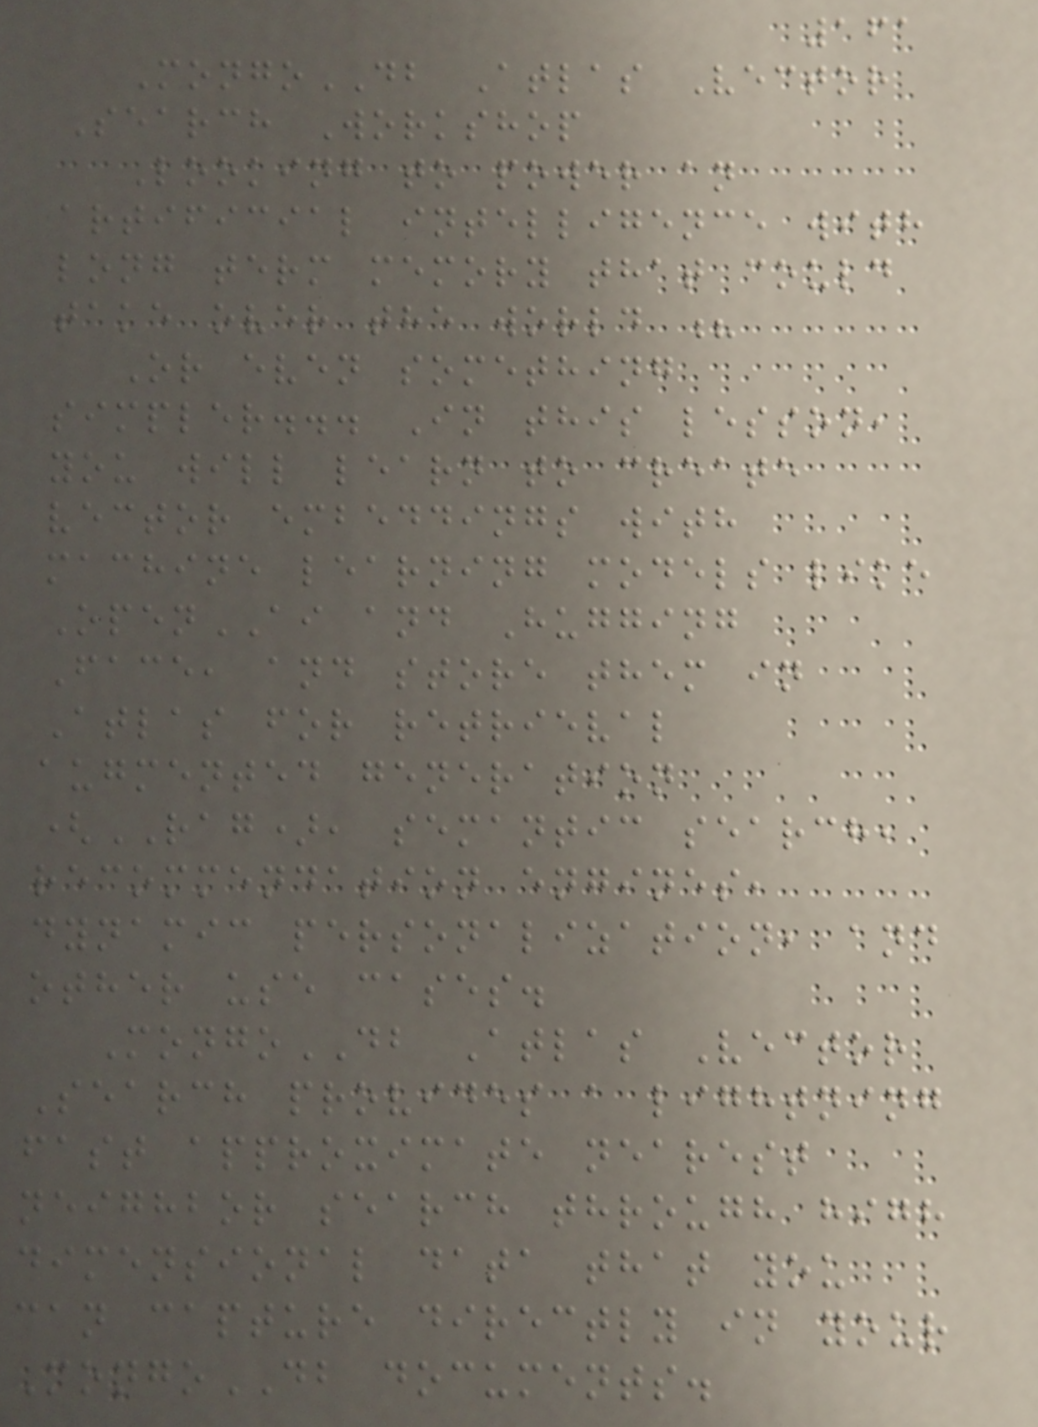161
MongoDB Atlas Vector
Search Workshop
Looking to power an
artificial intelligence with
long term memory that could
take over the world ?
Or even something
simpler... In this lesson,
you will learn to create
vector embeddings with
machine learning models like
OpenAI and Hugging
Face, and store them in
Atlas for retrieval
augmented generation
(RAG), semantic search,
recommendation engines,
dynamic personalization, and
other use cases.
MongoDB Atlas Vector
Search provides a lightning
fast approximate nearest
neighbor search through high
dimensional data that you
can capture directly in your
MongoDB documents.
